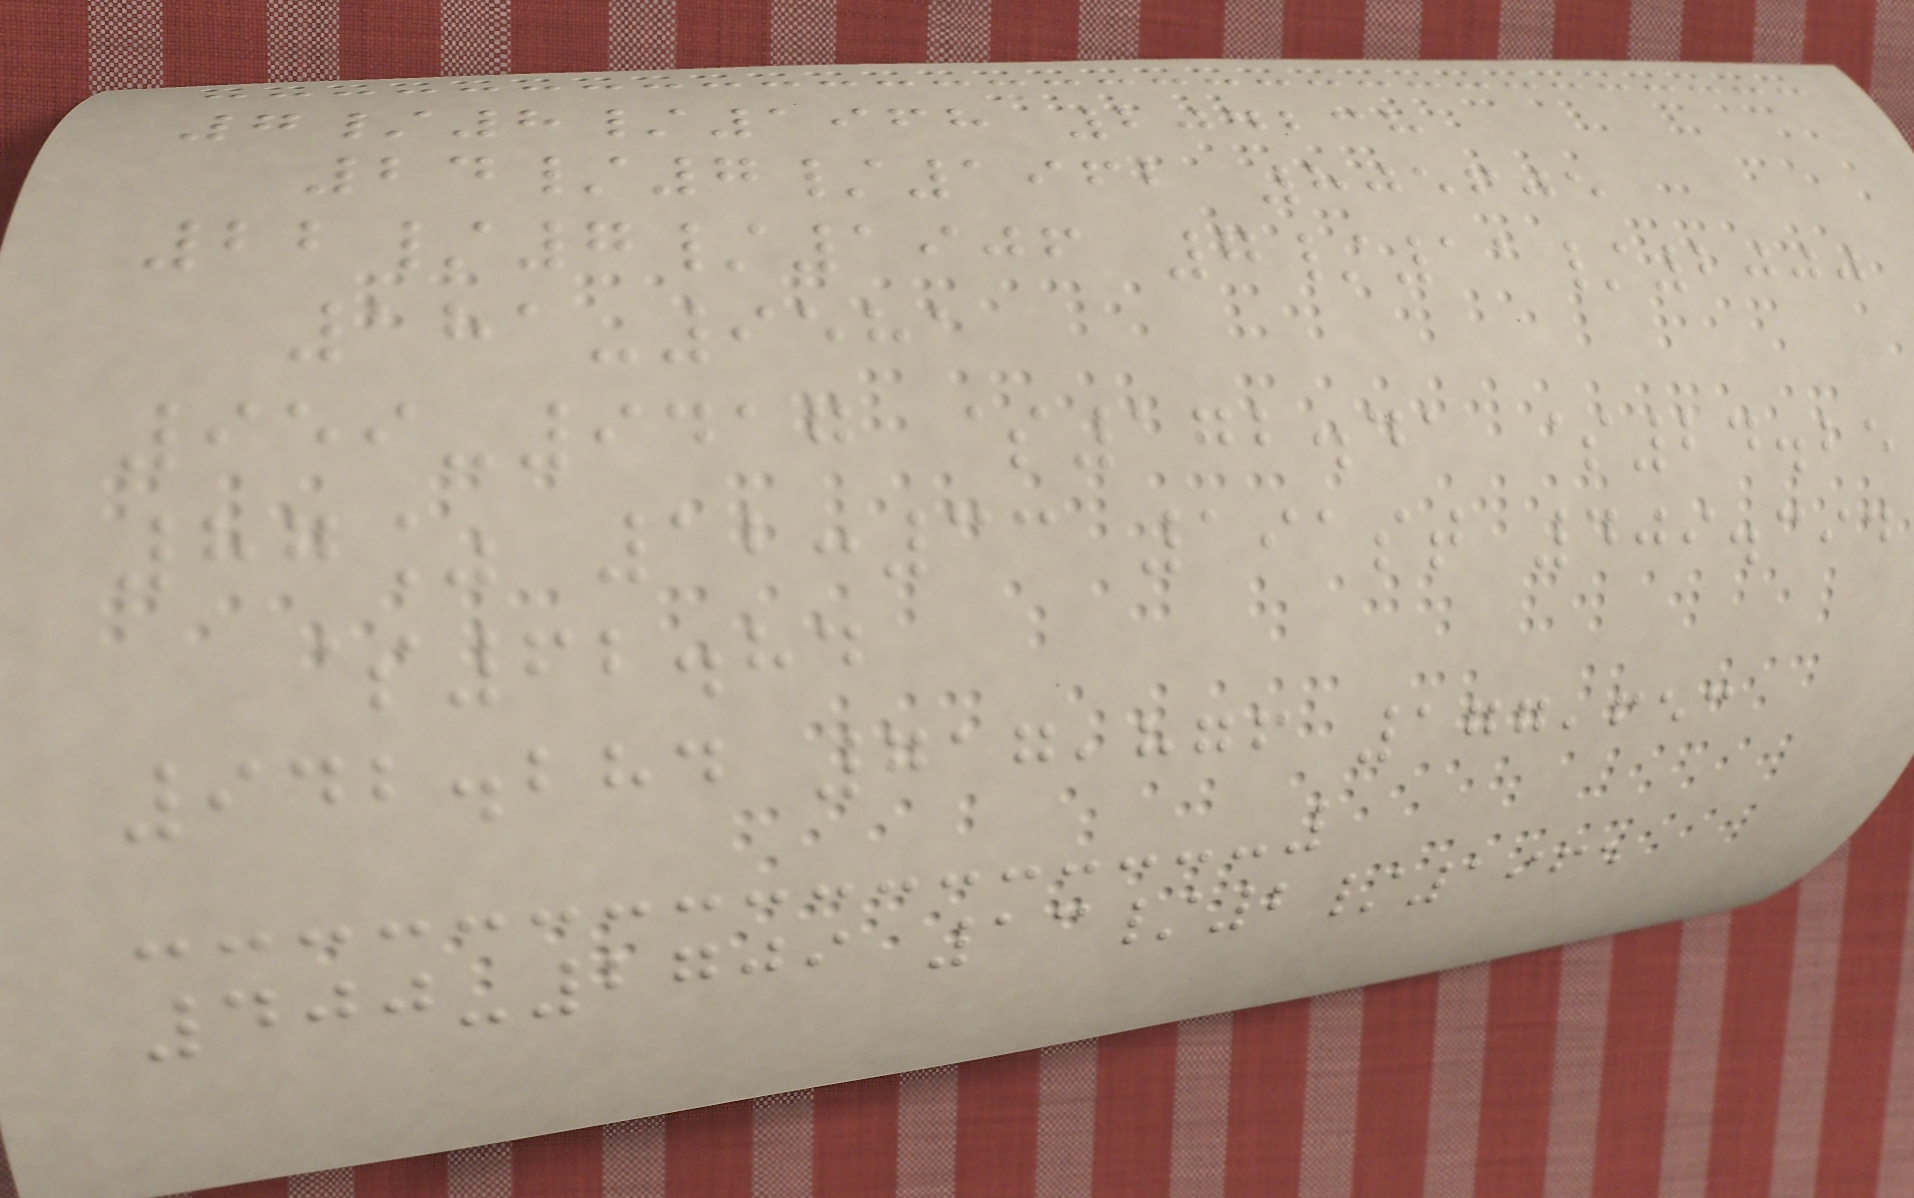7/8/1968 204238
24/7/1962 805605
22/7/1906 7/11/2000
181-9581
959-9417 $172.41 $24.25
87% 12:33 191st 409.394
$62.84
942.284 717,876 177,653
400-2709 13/2/1965
